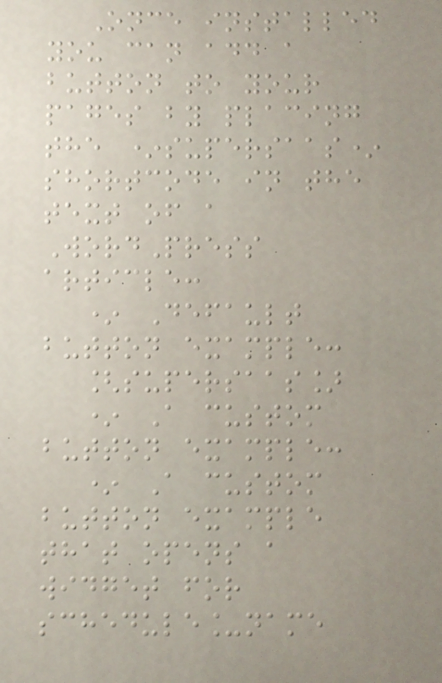Once installed
you can add a
button to your
pages by placing
the *supersaas*
shortcode in the
text of a
WordPress
article:
* Default
button example:
[supersaas]
* A custom
button example:
* A custom
button example
that opens a
widget for
schedule_name
